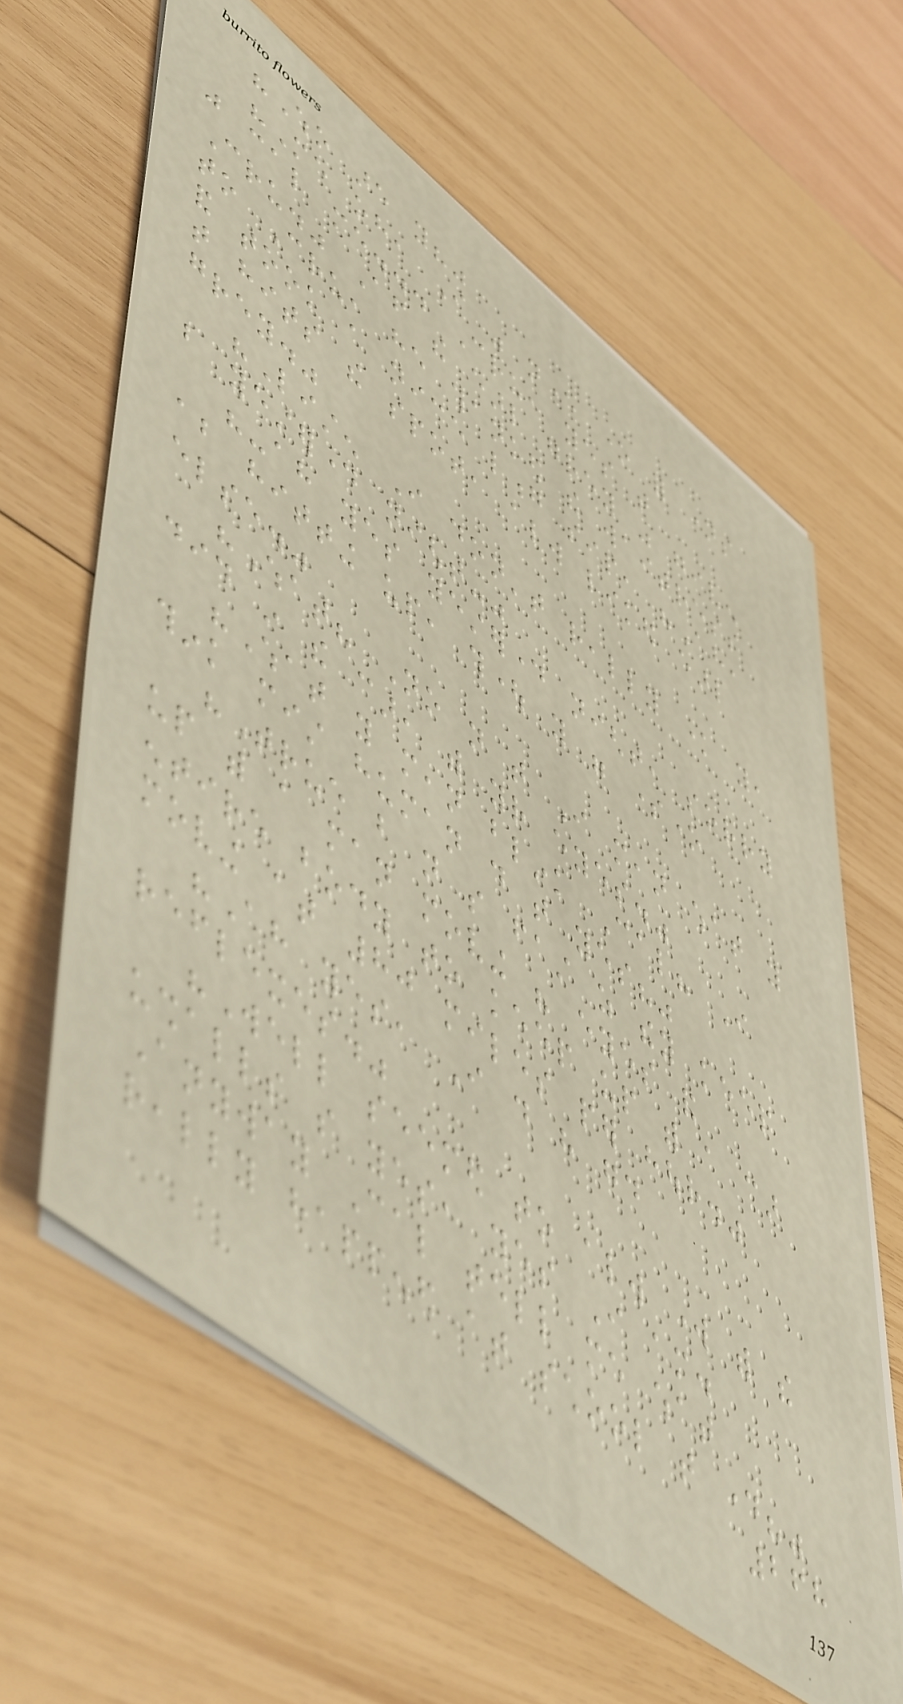"Who are you?"
"Me oh, I was never one for names
just cal me... Cru, yes that
Cru." After the earl grey was given
to Cru, he thanked the waitress
and took a nice long sip, "Ah,
that hits the spot, always liked earl
grey."
"Listen I don't really know you,
but yesterday night-"
"-ah yes yesterday night, sorry
about hitting up, thought you were someone
else."
"What? No not that I mean what you
did in the car, with your eyes."
"What you mean blink Cal? I
think mist human do that yes?"
"True but not so fast as they keep
up with a man moving his eyes and
entire body to keep up with a car
moving at 80 miles per hour."
"Ah yes, I do have good
reflexes."
"Well seemed to always work with the
ushalls so yes, yes I am.
Anyway Cal tell me what
really happened at school that day?"
268
